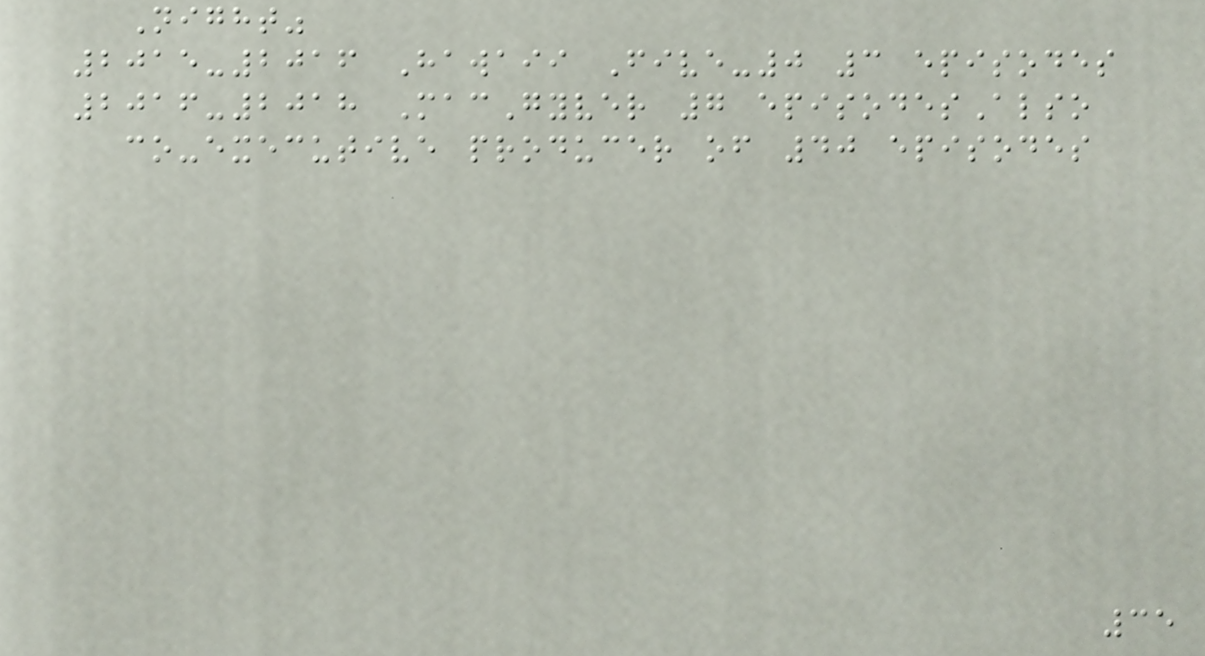Night"
2015-2016 Hawaii Five-0 3 episodes
2016-2018 MacGyver 7 episodesAlso
co-executive producer of 40 episodes
35
